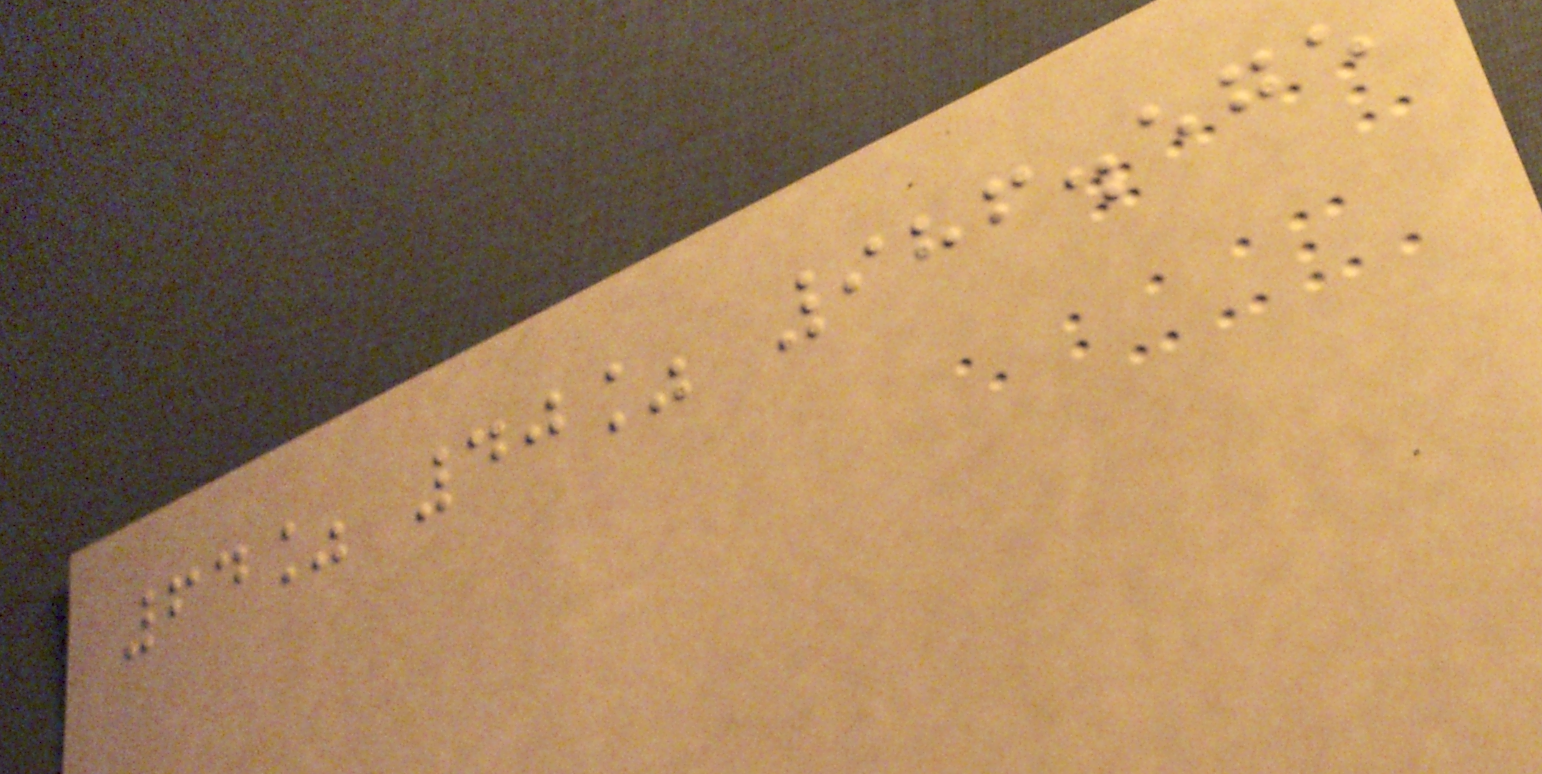64% 40% 986.575
